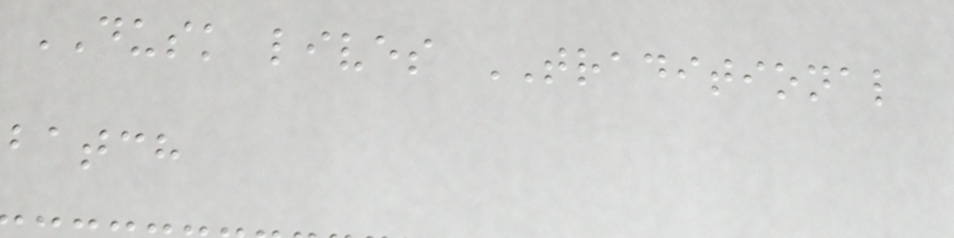DUSK lives TRADITIONAL
batch
